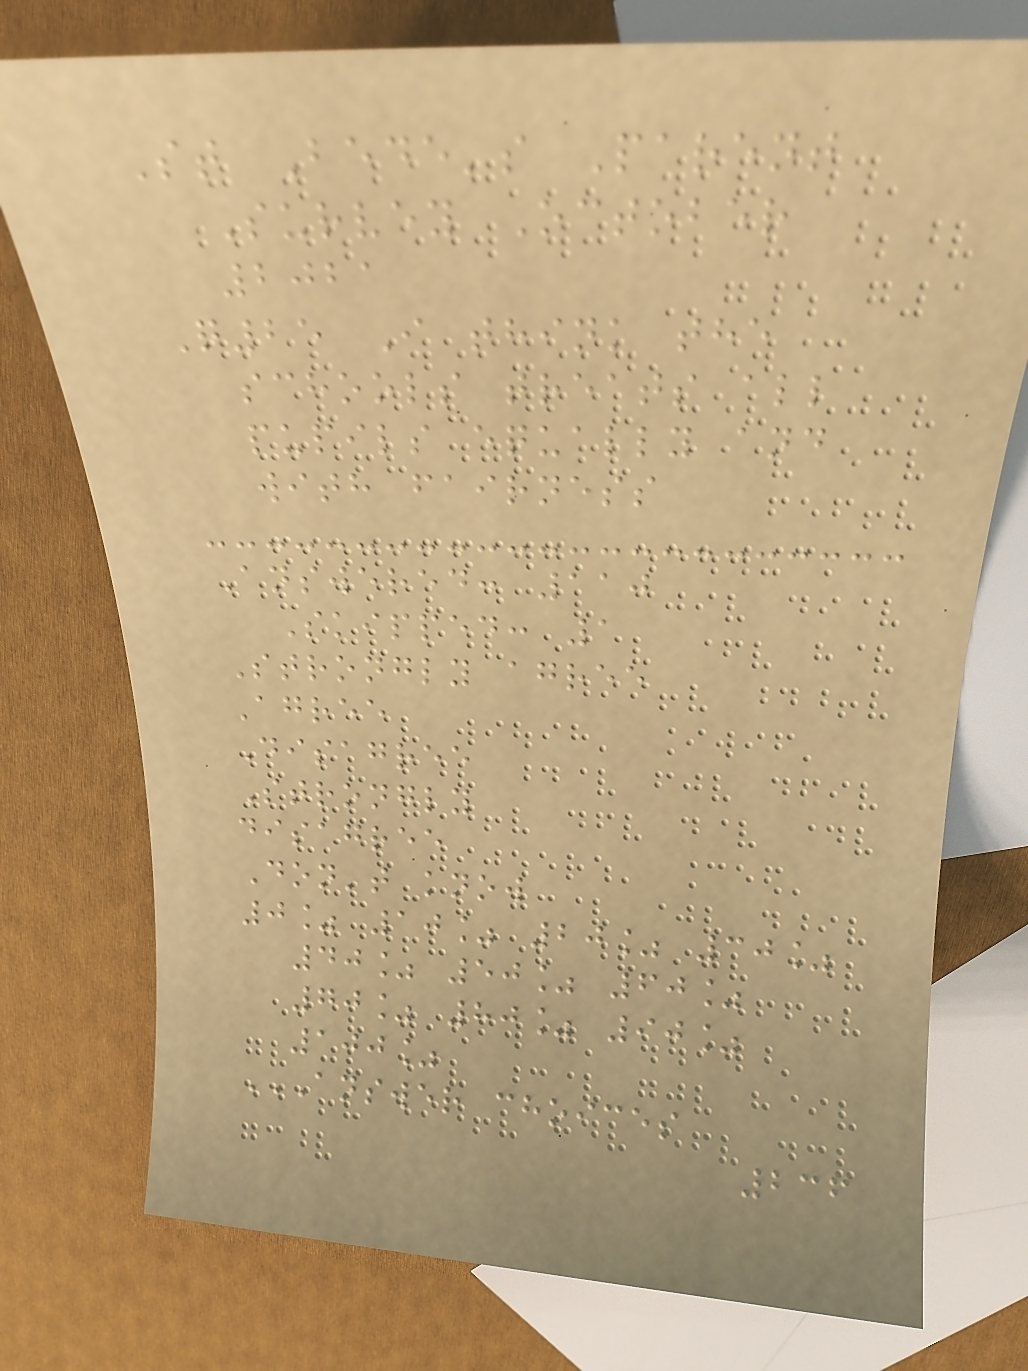St Bede's Parent
Survey October
2021
Q25 I think the
schools treats all
pupils equally and
with fairness
Answered: 110
Skipped: 1
Strongly agree
Agree
Disagree
Strongly
disagree
Don't know
0% 10% 20% 30%
40% 50% 60%
70% 80% 90%
100%
ANSWER CHOICES
236
